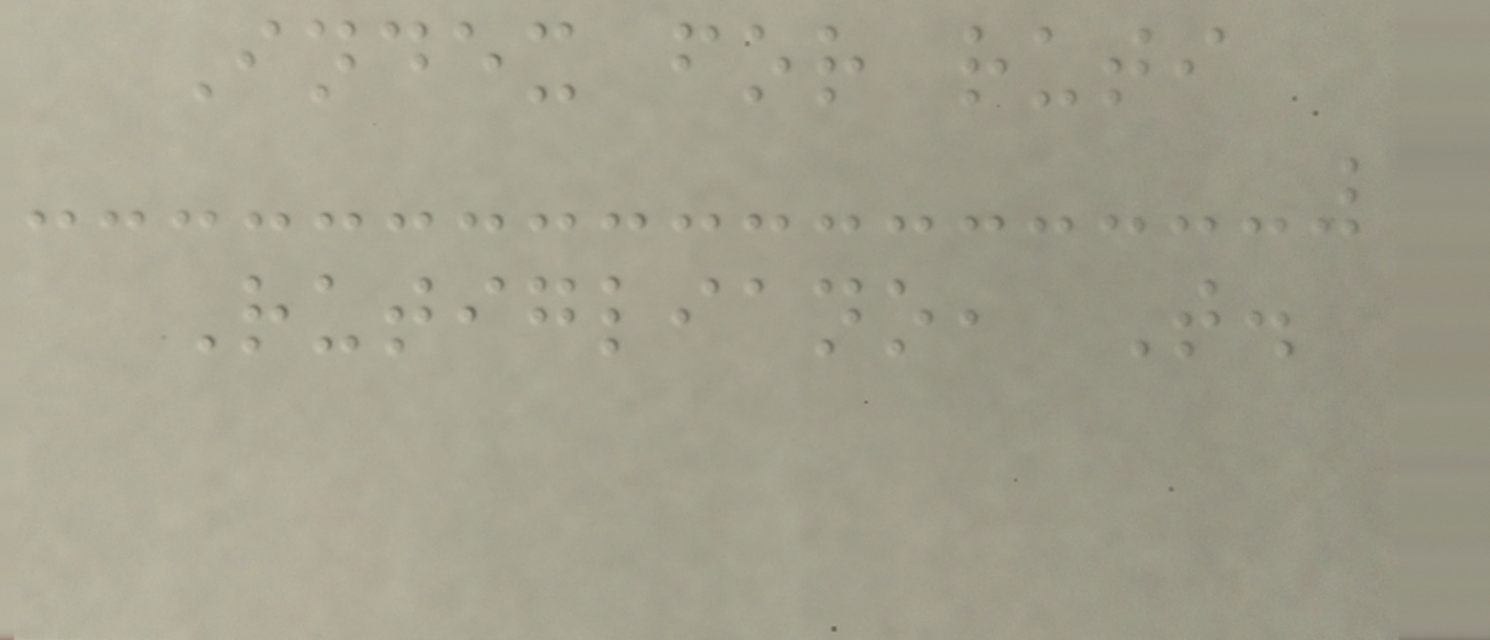Index for ruti
Rutigliano, T.
